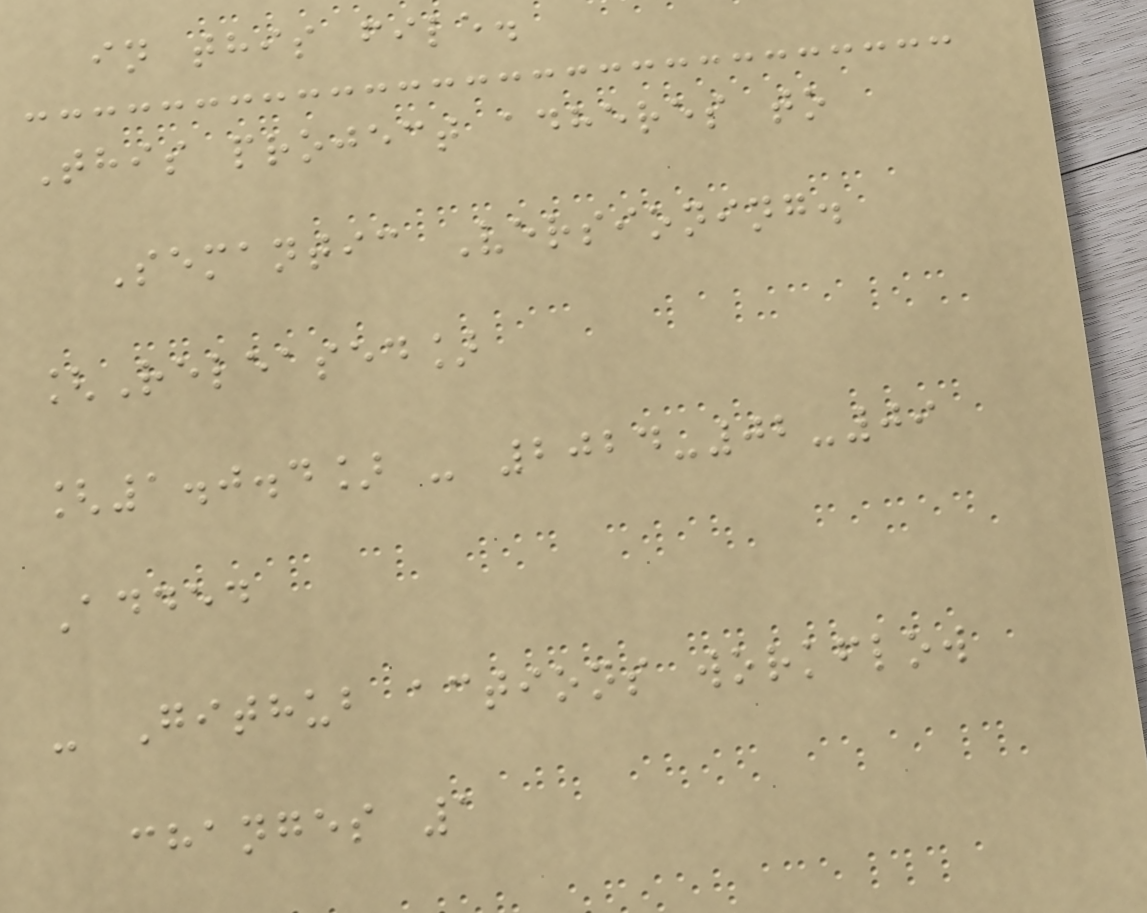in this file.
This project adheres to
Semantic Versioning.
[Released]
[1.0.4] - 2024-02-09
Added
- Github actions workflow
changes 1
